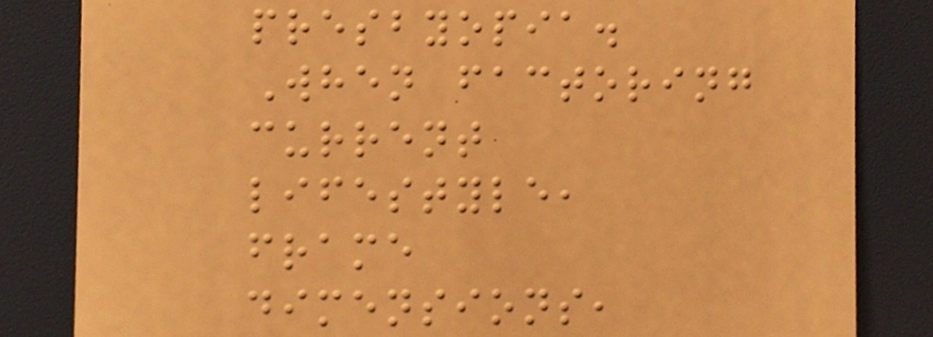presbyopia.
When factoring
current
lifestyle,
frame
dimensions,
